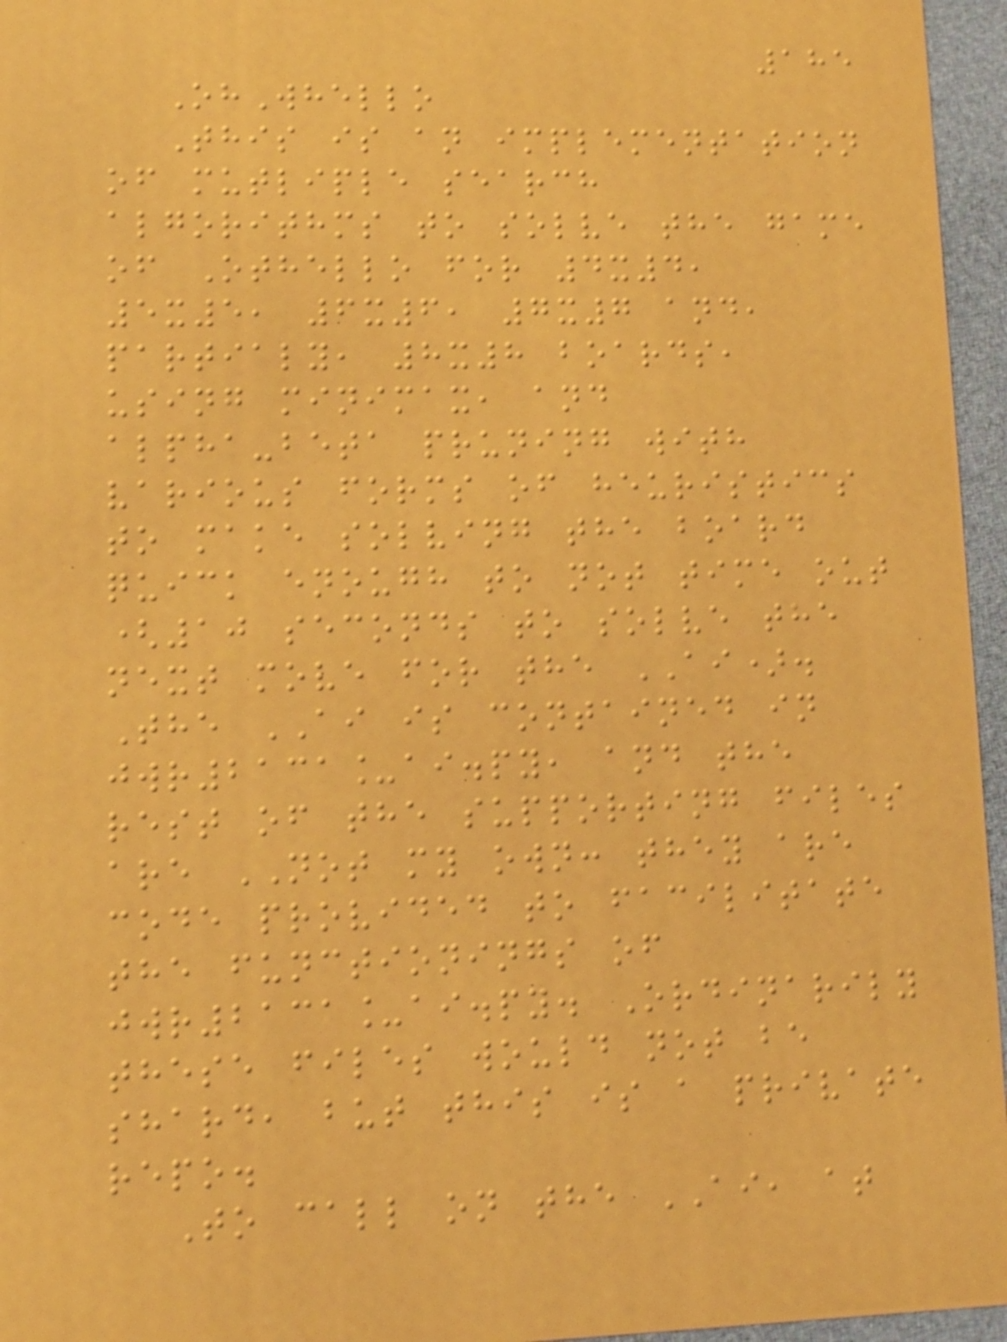185
OhWhello
This is an implementation
of mutliple search
algorithms to solve the game
of Othello for 4x4,
5x5, 6x6, 7x7 and,
partialy, 8x8 boards,
using minimax, and
alpha-beta pruning with
various forms of heuristics
to make solving the board
quick enough to not time out
(10 seconds to solve the
next move for the AI).
The AI is contained in
jwr2131_ai.py, and the
rest of the supporting files
are NOT my own: they are
code provided to facilitate
the functionings of
jwr2131_ai.py. Ordinarily
these files would not be
shard, but this is a private
repo.
To call on the AI, at
